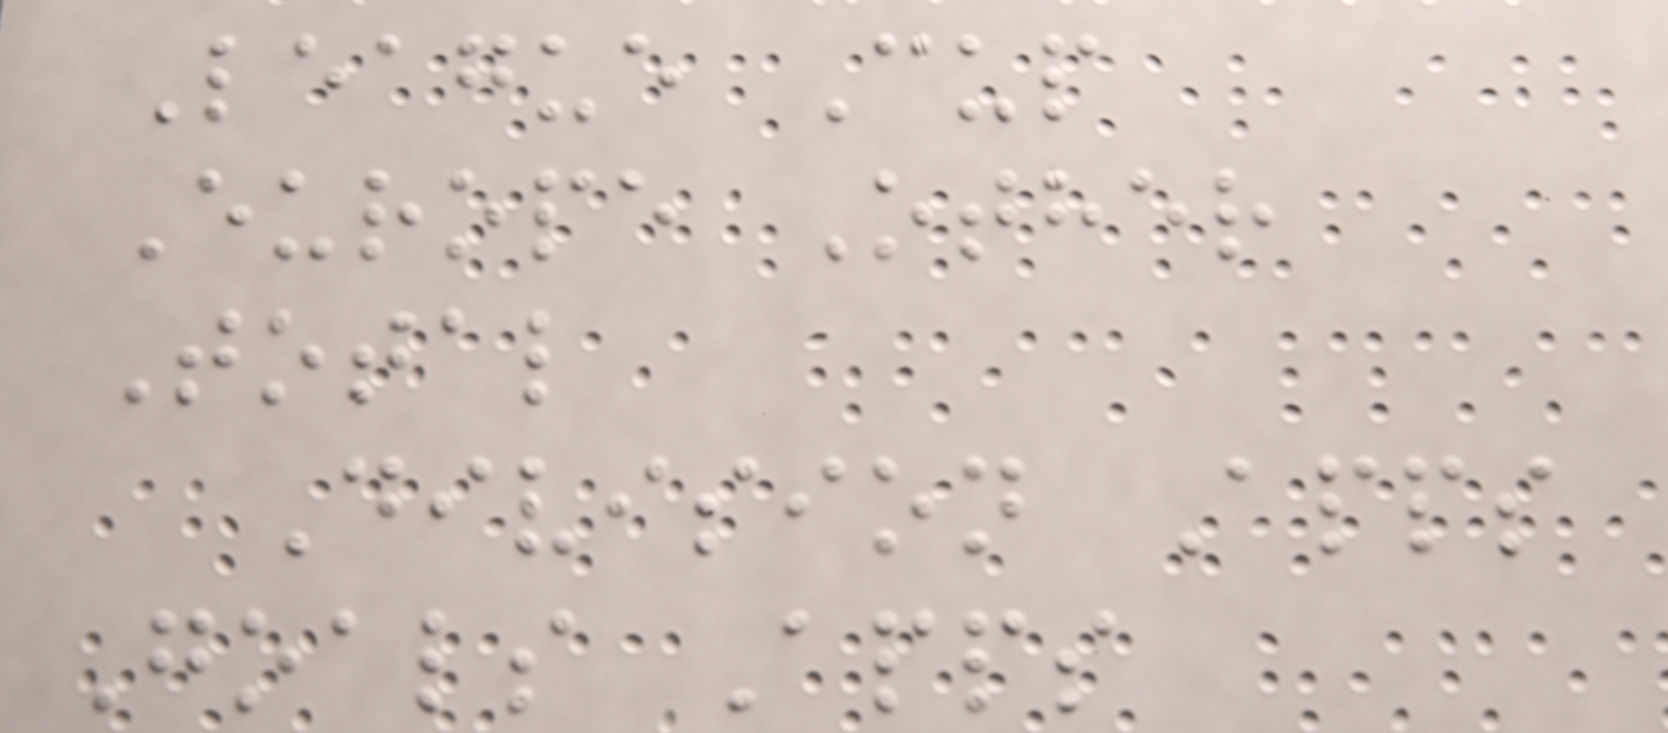League Cup
Europe Other
Total
Division Apps
Goals Apps
